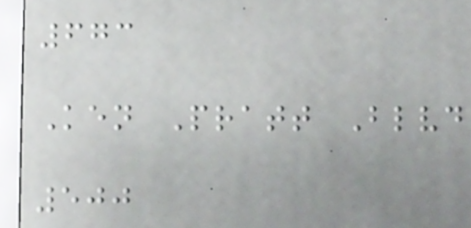673
Ken Pratt Blvd
500
